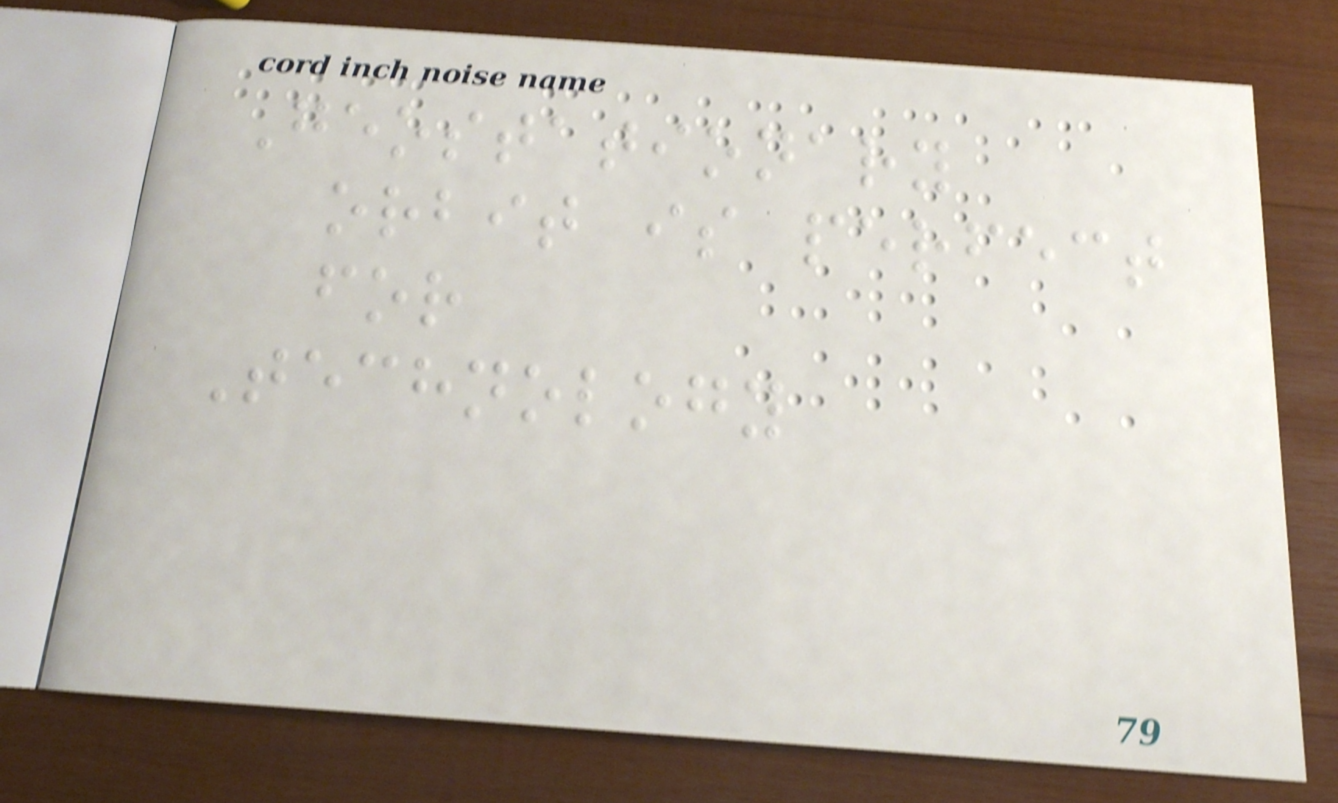Geostationary
orbit is perfect
for
Technology
